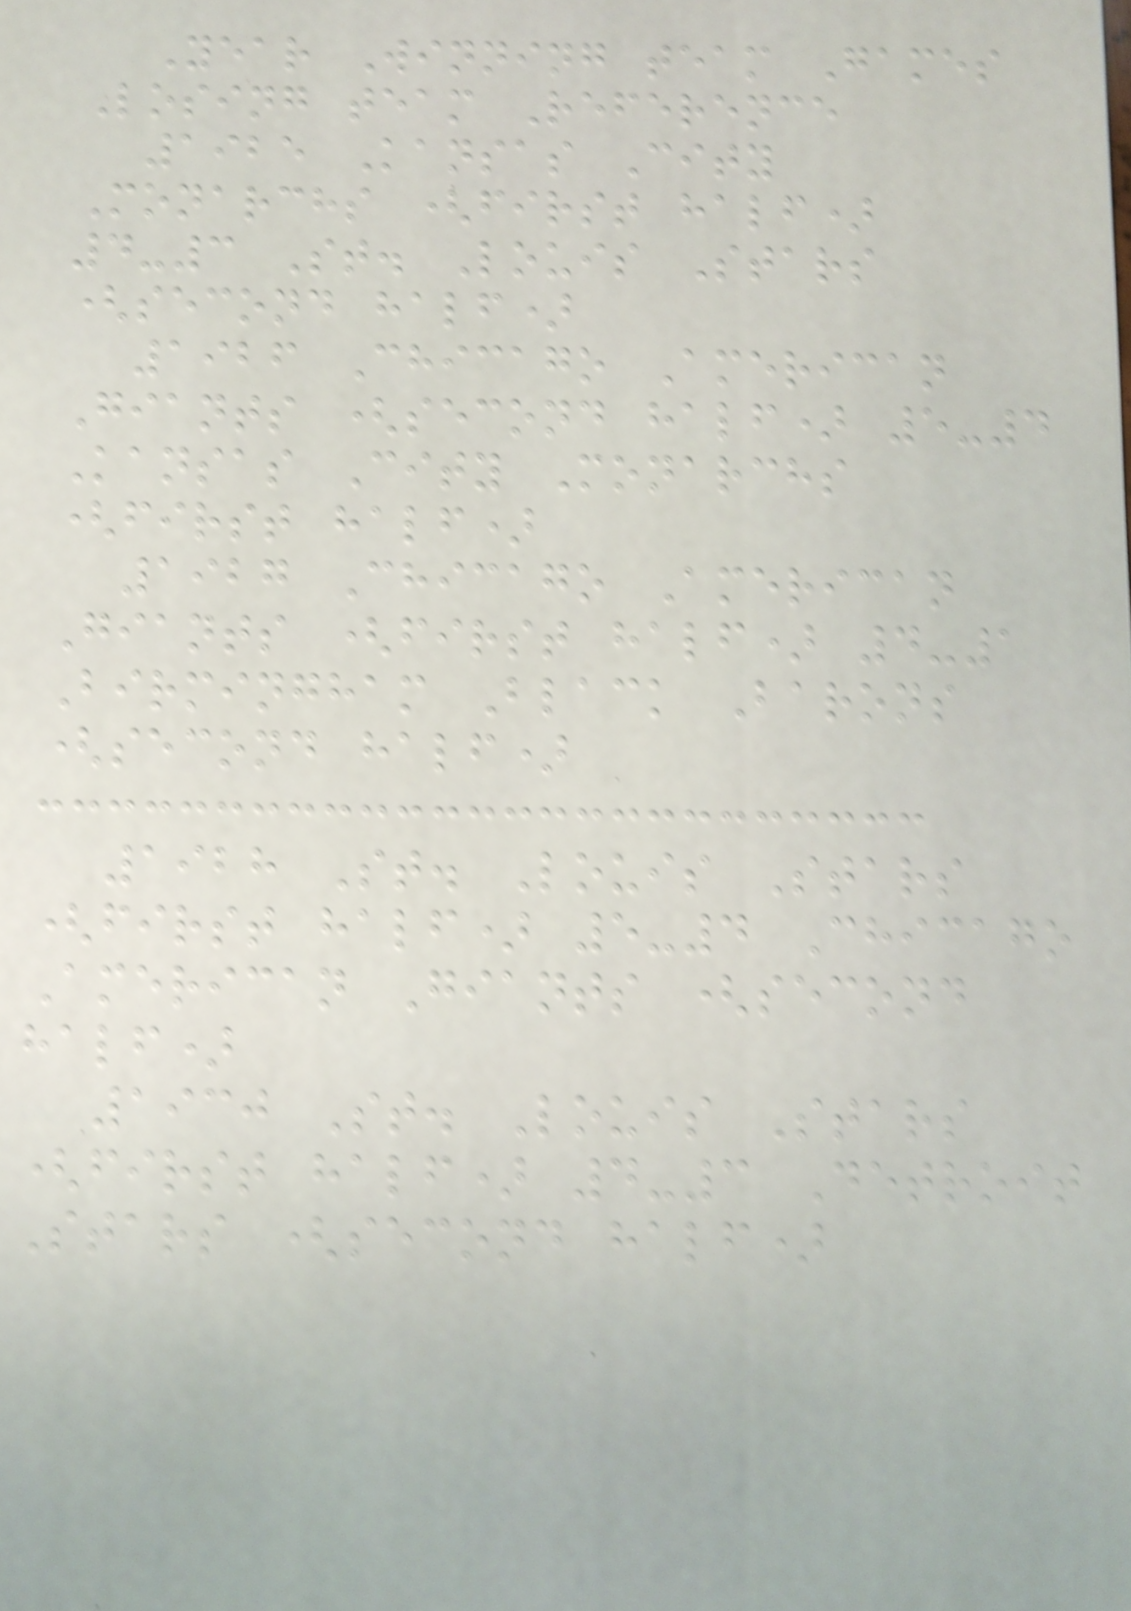Year Winning team Games
Losing team Reference
1925 Kansas City
Monarchs (first half)
4-3 St. Louis Stars
(second half)
1926 Chicago American
Giants (second half) 5-4
Kansas City Monarchs
(first half)
1927 Chicago American
Giants (first half) 4-1
Birmingham Black Barons
(second half)
1928 St. Louis Stars
(first half) 5-4 Chicago
American Giants (second
half)
1930 St. Louis Stars
(first half) 4-3 Detroit
Stars (second half)
